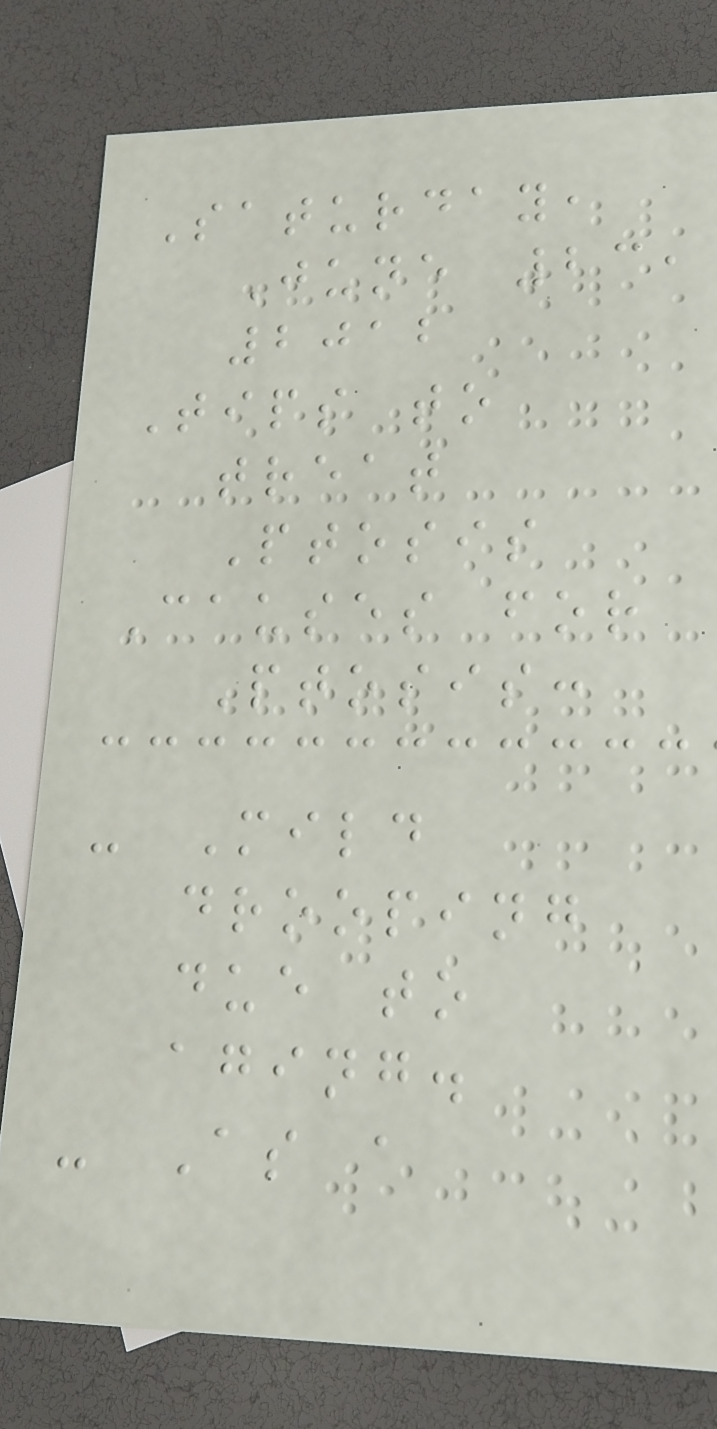Saturday,
June 23,
2012
Tips to
treat
Ptosis
Causes for
Ptosis:
- Mild
drooping
due to
aging.
- As a
